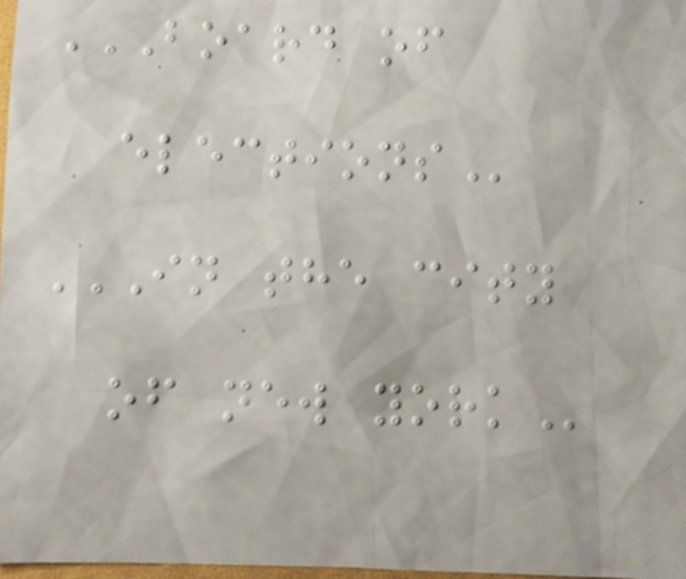BOARD OF
ELECTIONS
IN THE CITY
OF NEW YORK
